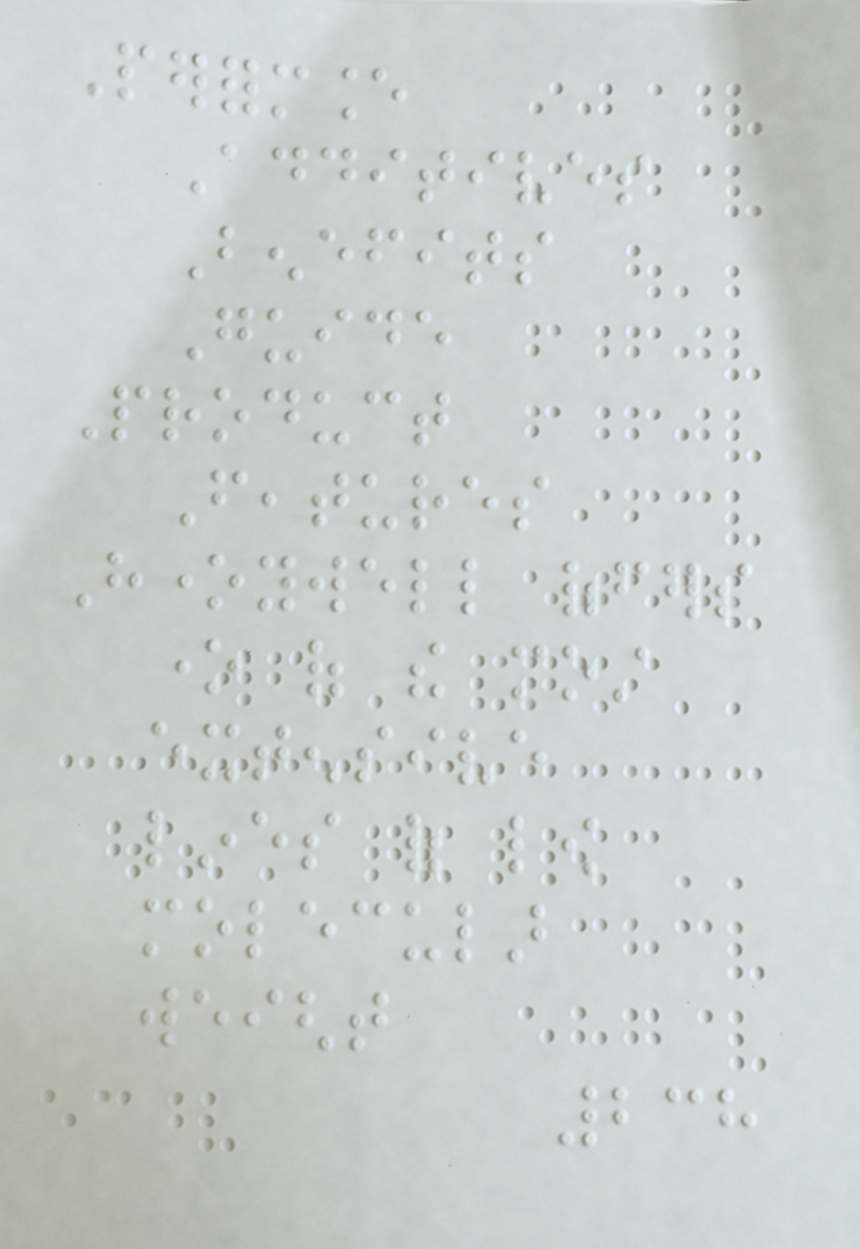Performance
Additives
Benefits
Guide
Product
Features
Honeywell offers
one of the most
extensive
lines of low
molecular
weight
238
